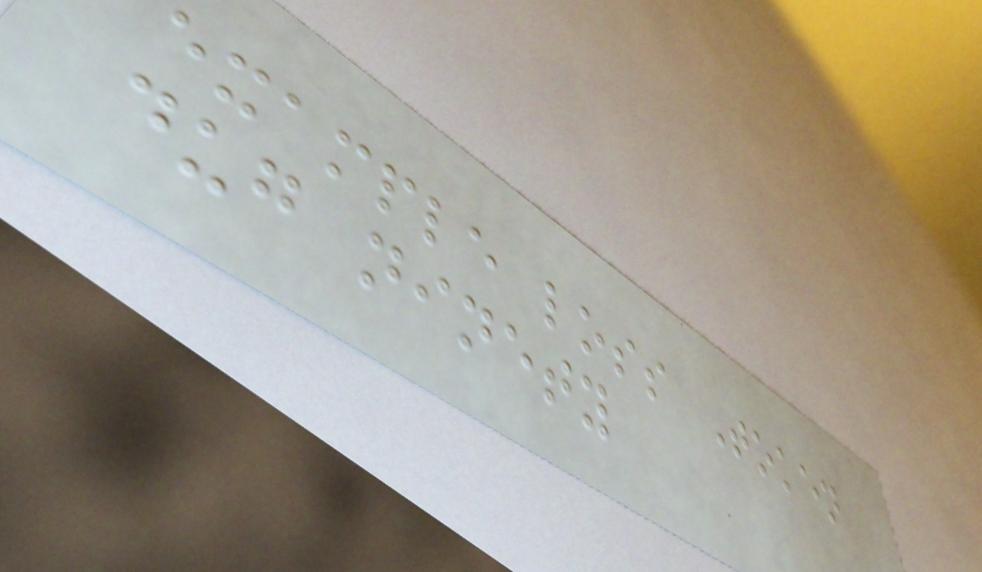example loss Token
dug ninety
